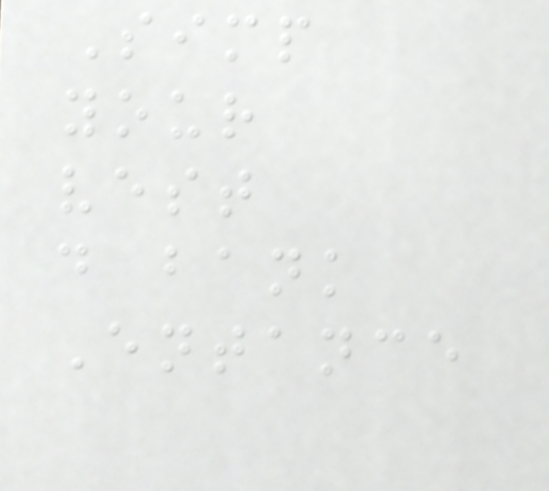Simp
your
vest
d bank
Entance
